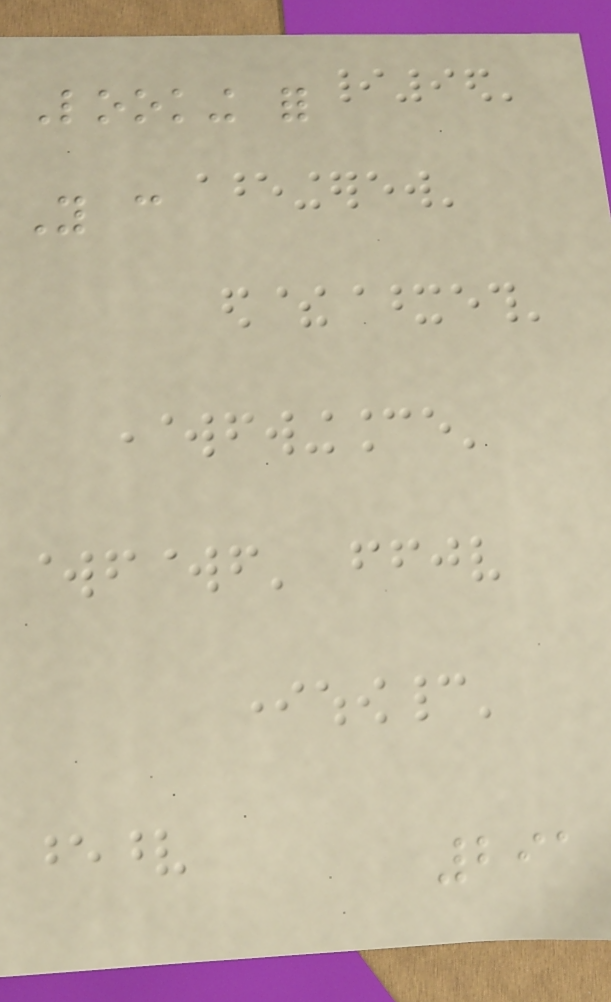Looking for
You can
291
